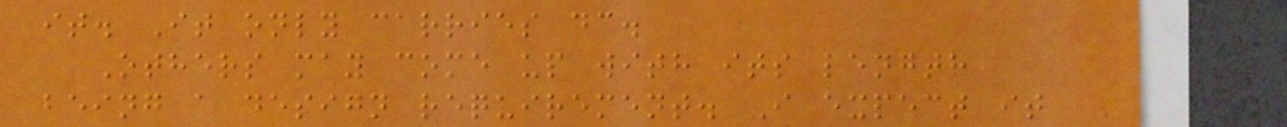it. It only carries dc.
Others may come up with its length
being a design requirement. I expect it
